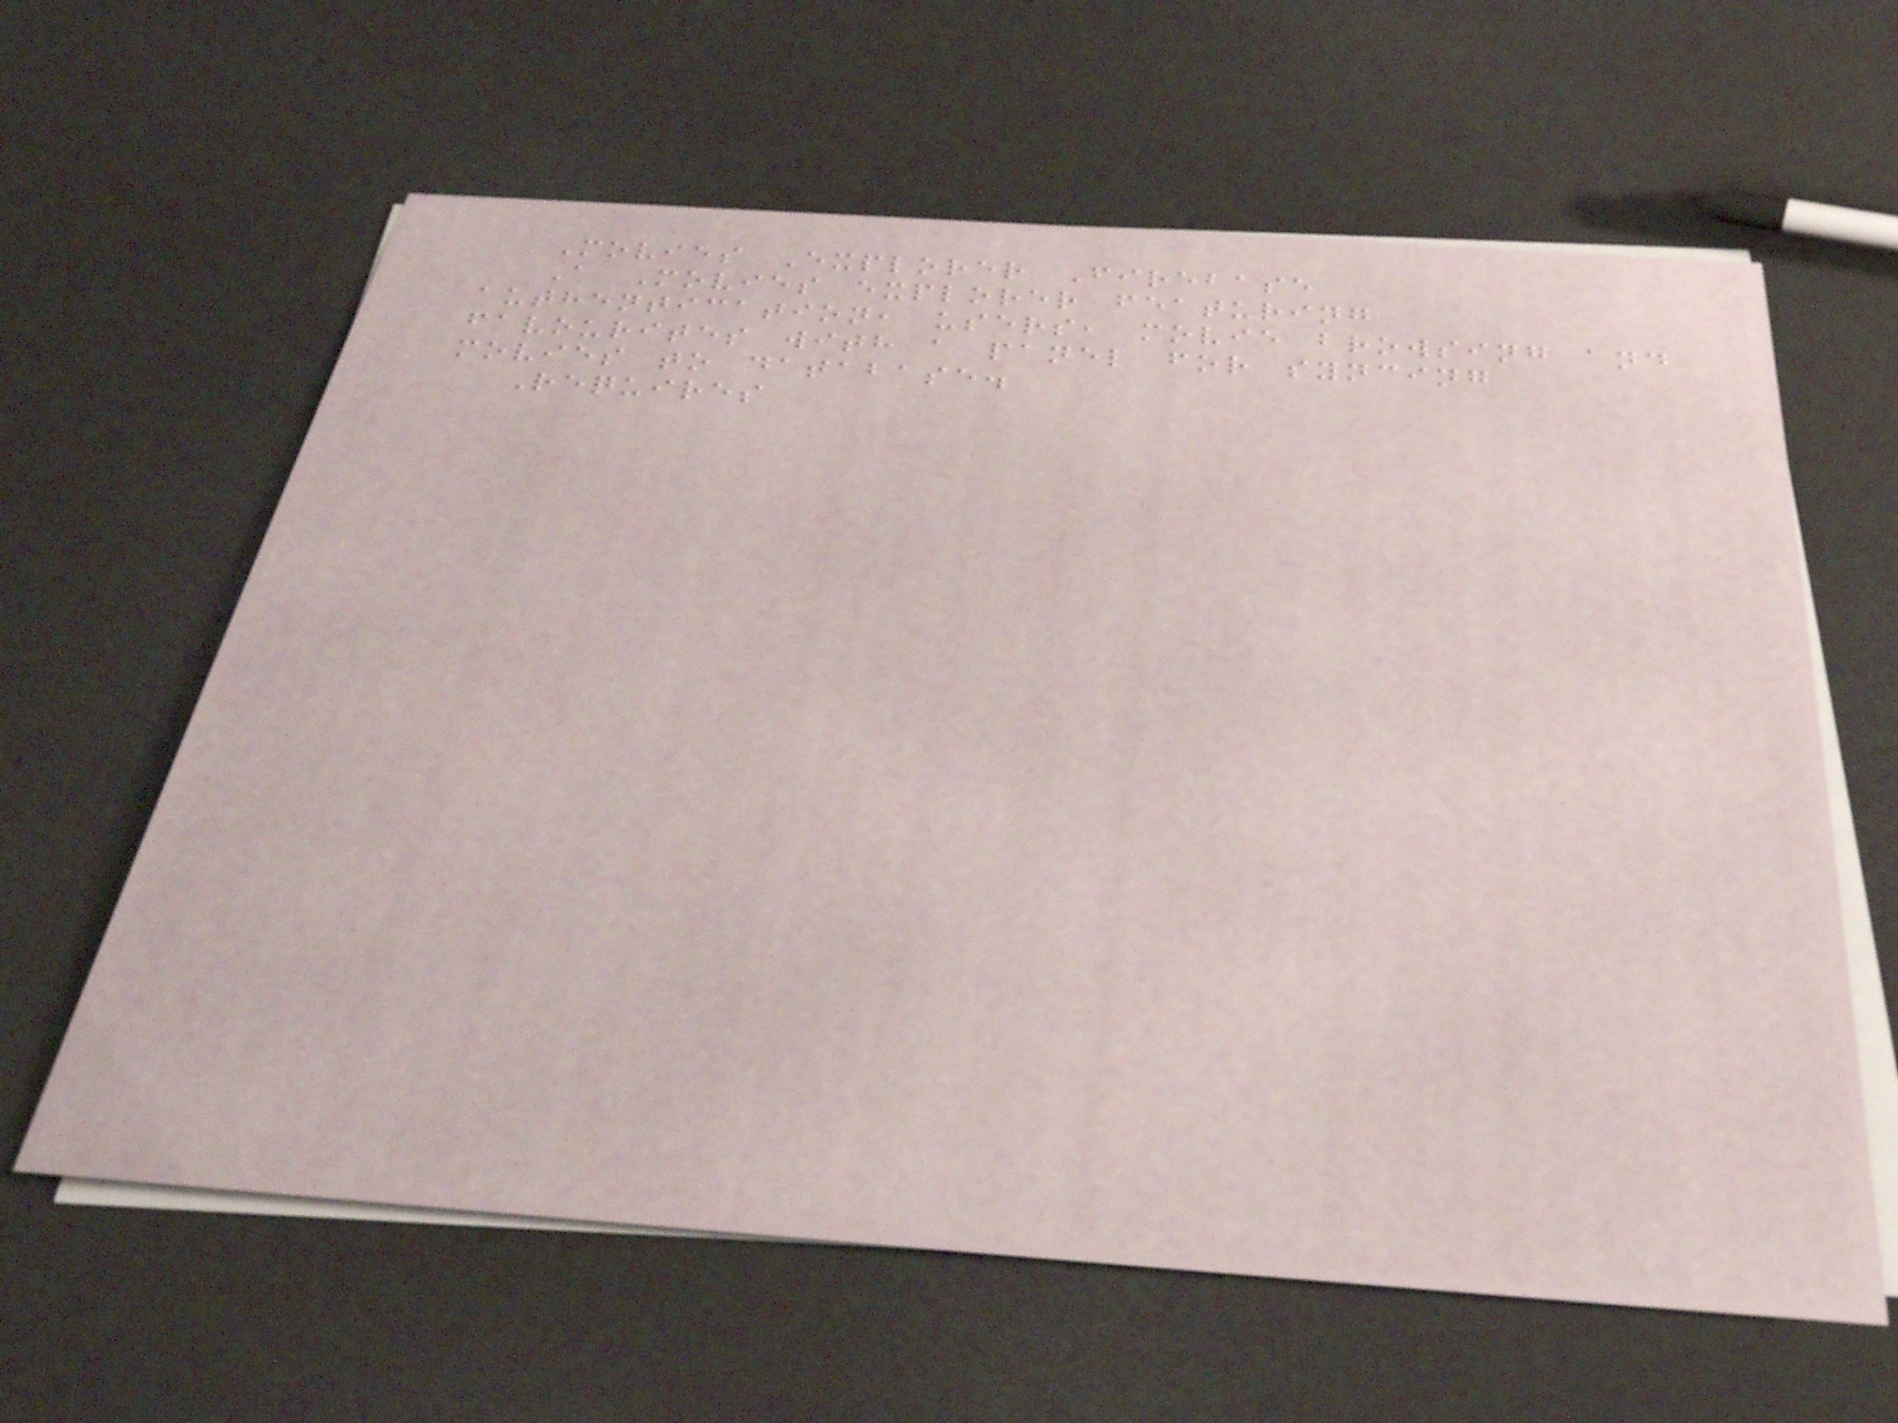Movies Explorer Firebase
A Movies explorer featuring
authentication, users, movie browsing and
favourites with a panel for syncing
movies to database.
Requires
